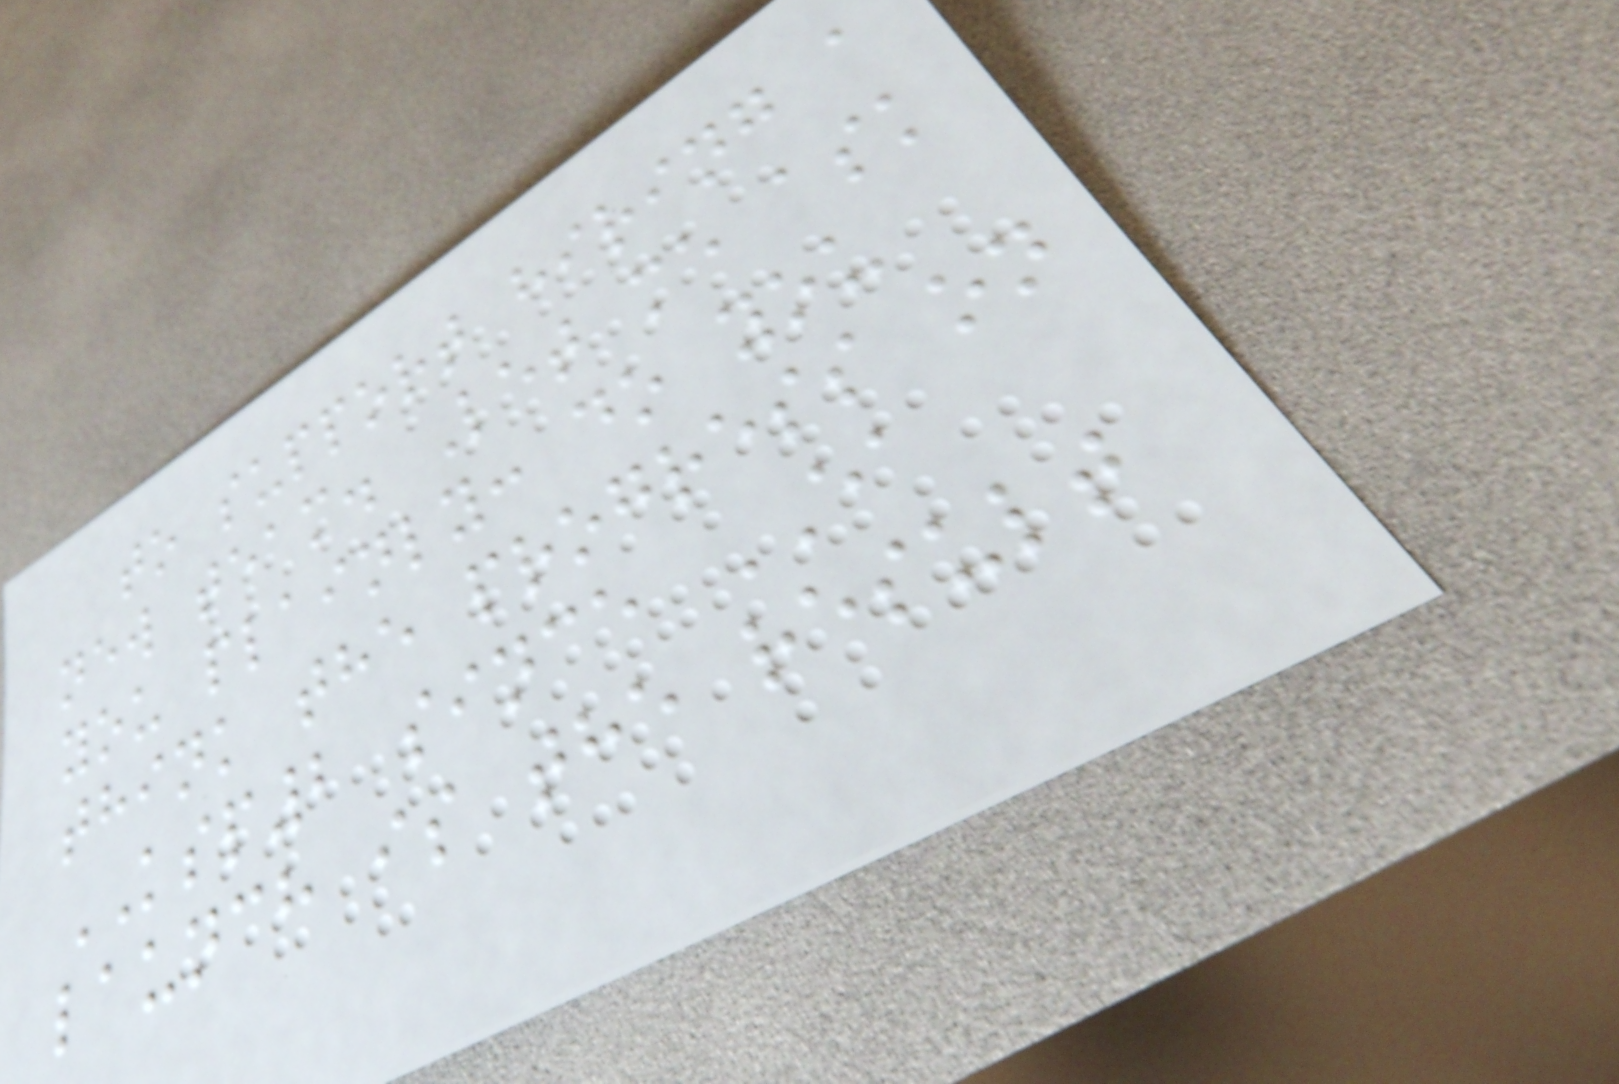to support hiring a
new team. Let me ask
you plainly: do you
think the progress on
KSP2 since EA
launch is the result
